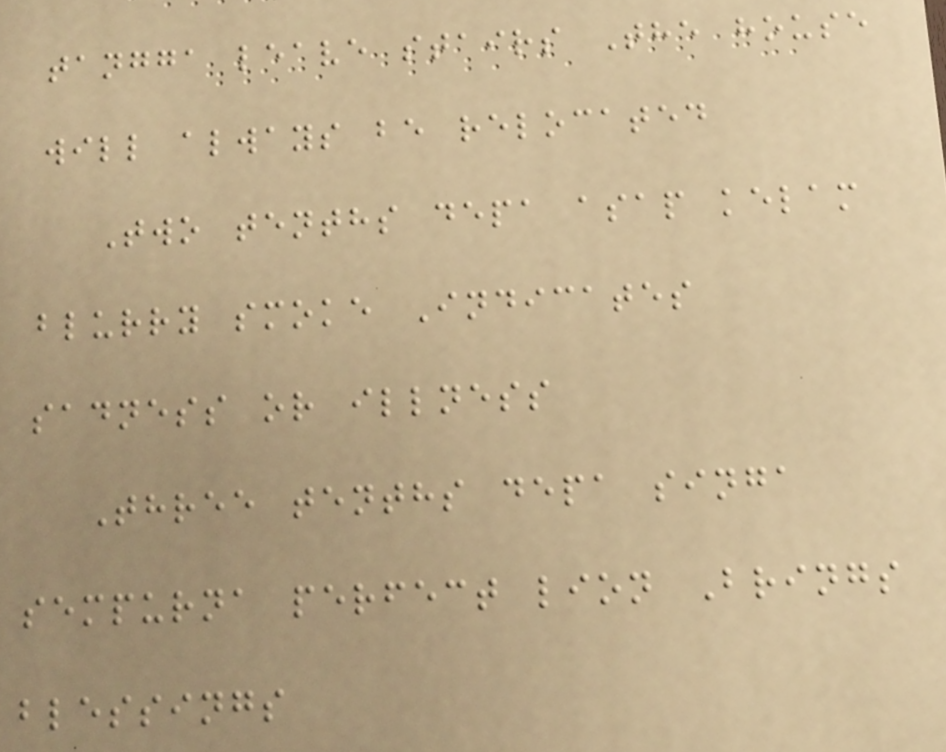tangga leave stairs The house
will always be relocated
Two tenths depa asap kelam
blurry smoke Indicates
sadness or illness
Three tenths depa singa
sempurna perfect lion Brings
blessings
